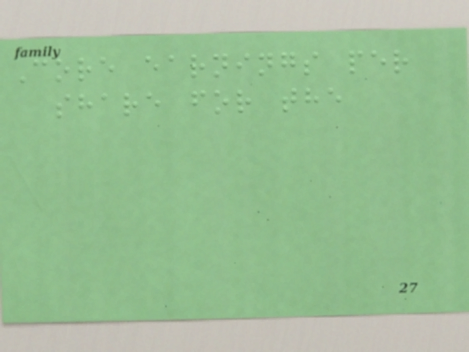Core earnings per
share for the
